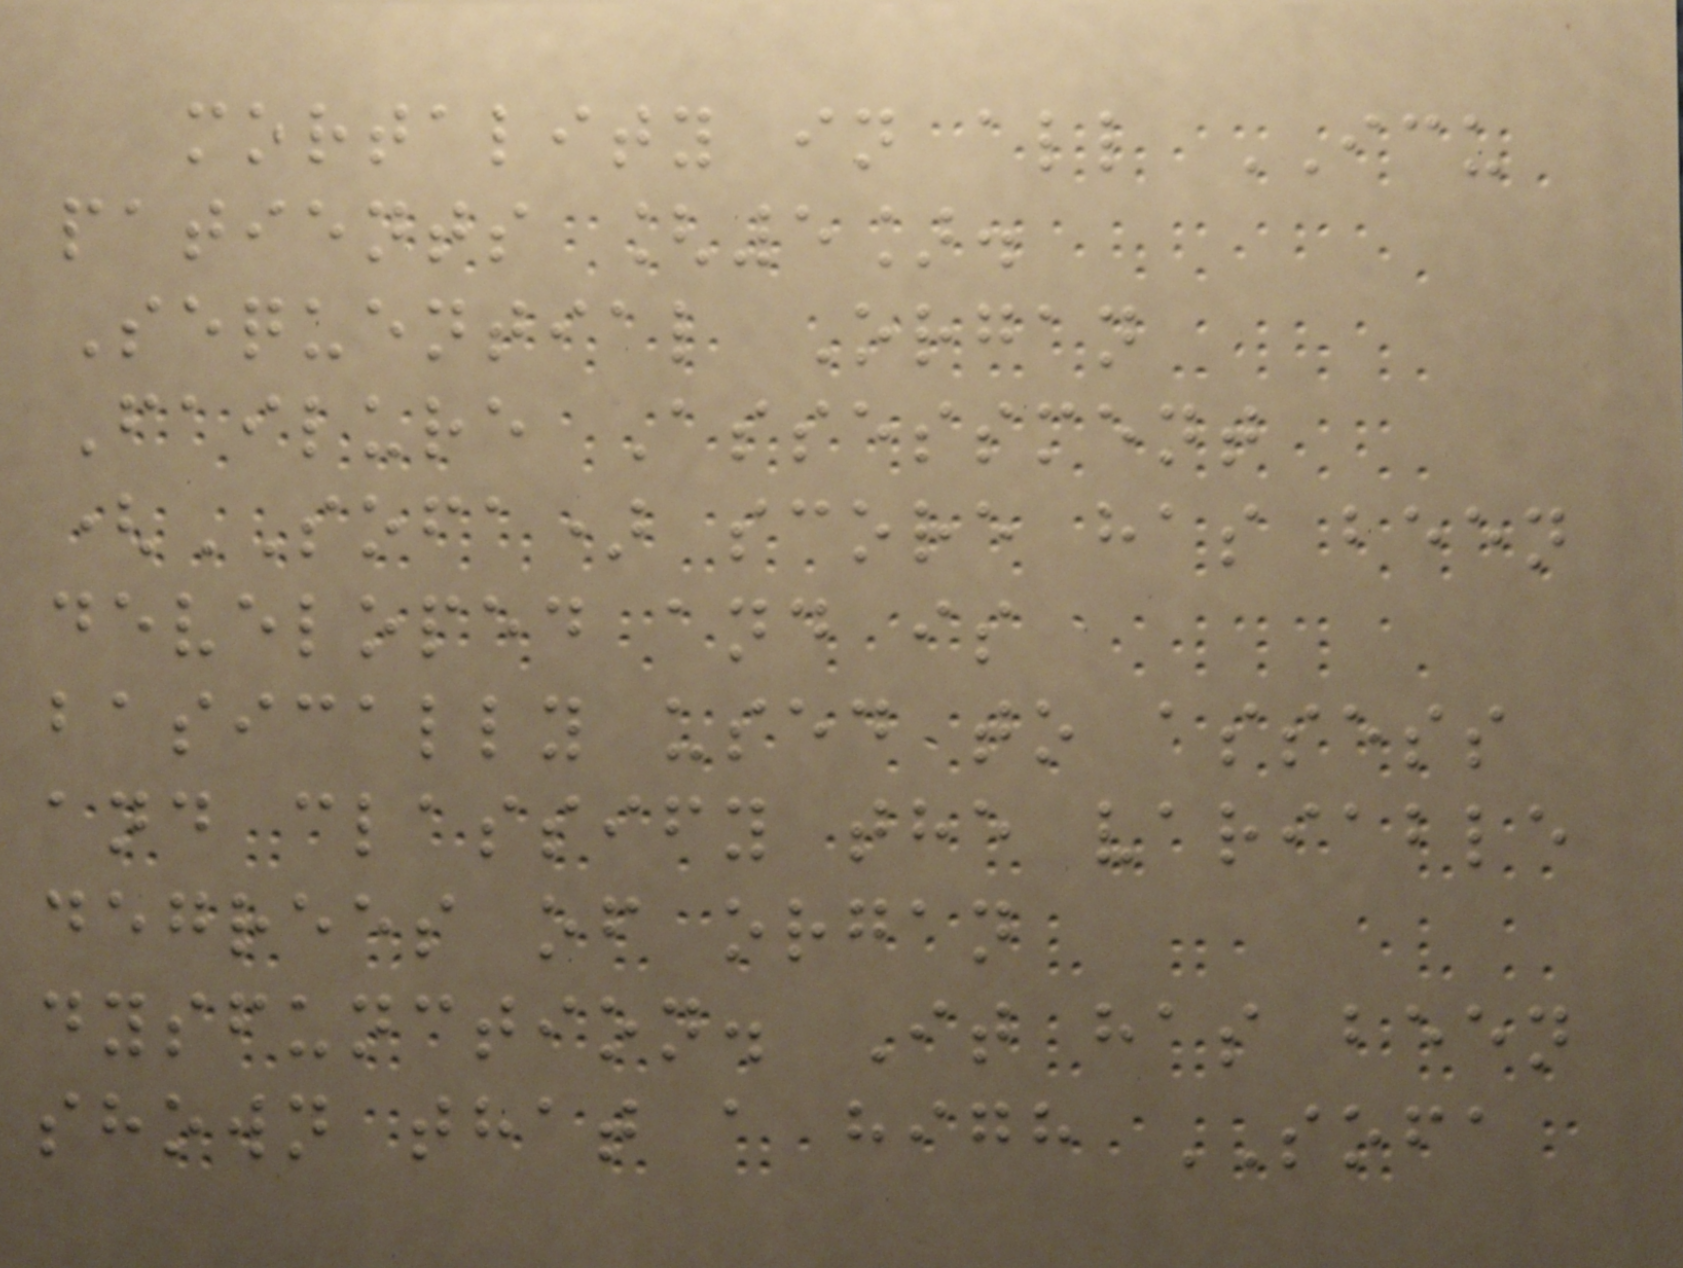mortality in all ICU
patients [5].
Sequential Organ
Failure Assessment
(SOFA) score has been
developed and is
basically used to assess
and classify the variable
degrees of organ
dysfunction. It has been
shown that a high SOFA
